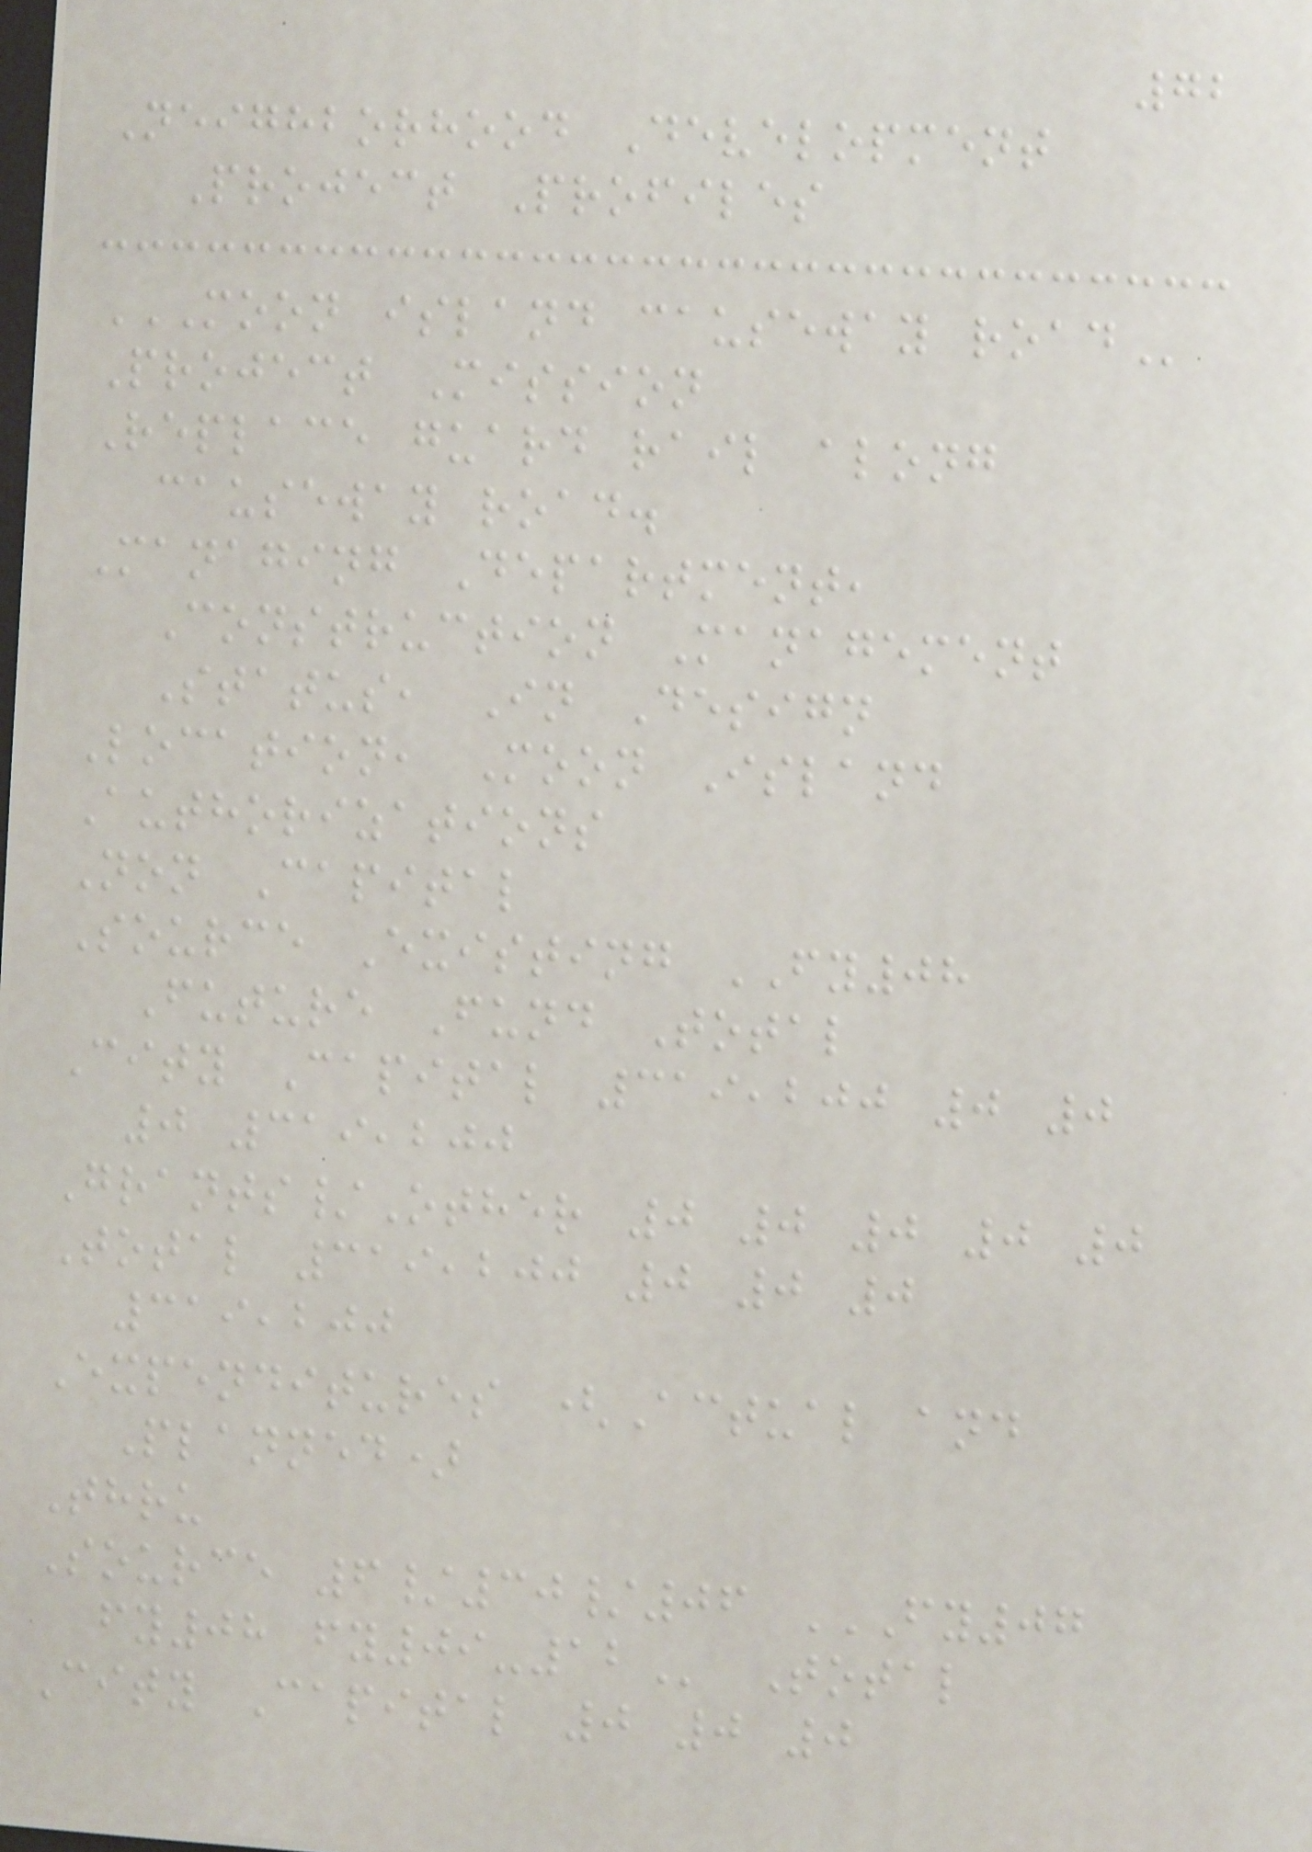72
Neighborhood Development
Project Profiles
MOON ISLAND CAUSEWAY ROAD
Project Mission
Replace guard rail along
causeway road.
Managing Department,
Construction Management
Status, In Design
Location, Moon Island
Authorizations
Non Capital
Source Existing FY08
Future Fund Total
City Capital 319,200 0 0
0 319,200
Grants/Other 0 0 0 0 0
Total 319,200 0 0 0
319,200
Expenditures (Actual and
Planned)
Thru
Source 6/30/06 FY07
FY08 FY09-12 Total
City Capital 0 0 0
